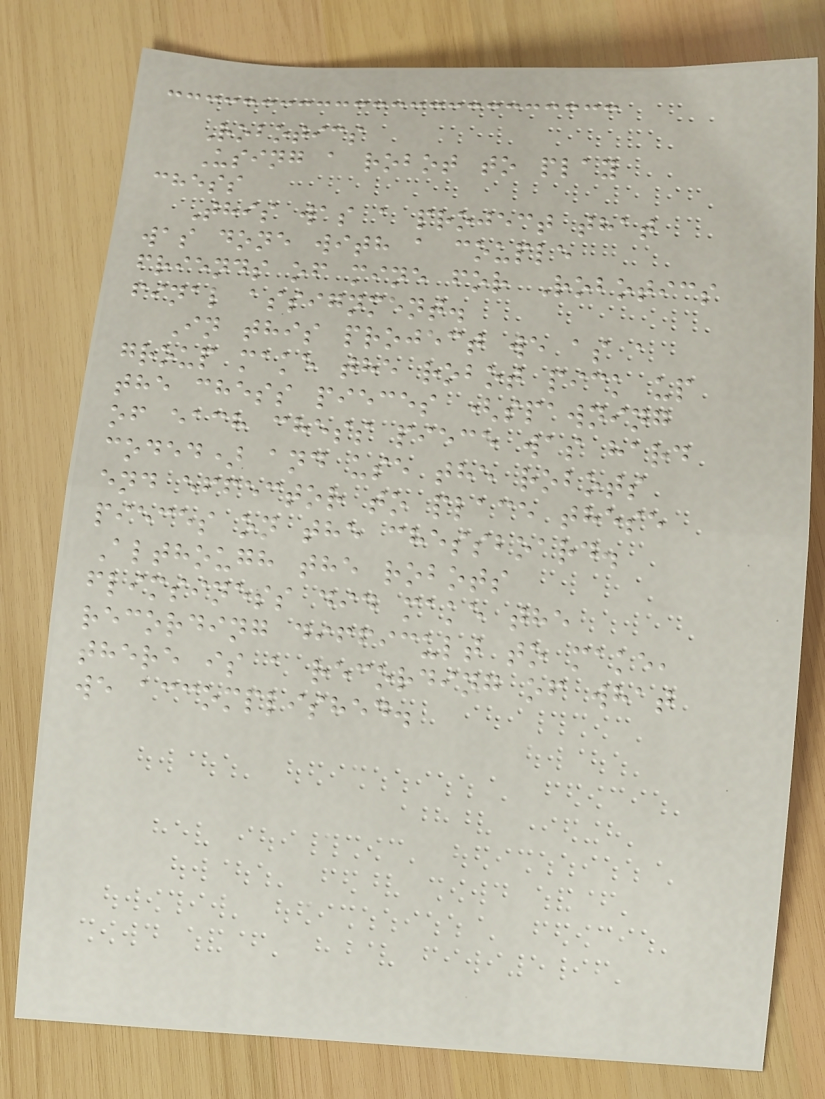Robotics
Using a robot to play
chess
This was a project that
was done with a couple
friends of mine for Robotics
final assignment.
In this project we as a
group make the robot pick up
the chess pieces (spawning
of each chess piece was hard
coded) and use the robots
end effector to place these
pieces on the chessboard.
Although the robots
flimsiness did make the
recording difficult to make,
there is a recording of what
we accomplished.
